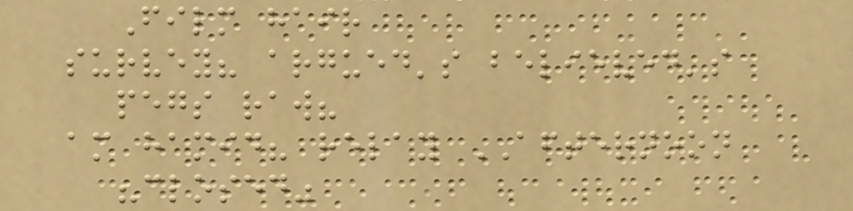Film hair
survey? argued's believed's
pegs raw?
am hamid? relay AFTERNOON
"closed"
